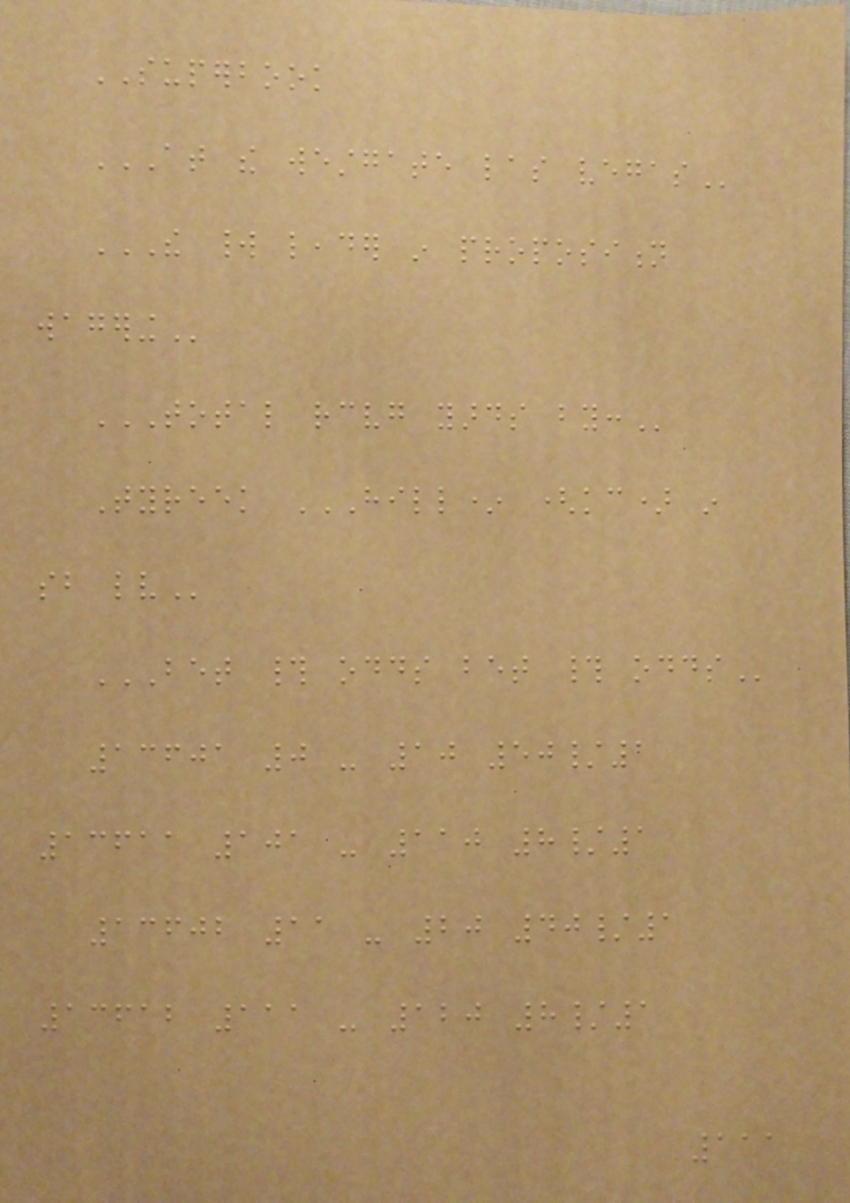SUPERBOOK
AT THE WESTGATE LAS VEGAS
THE WORLD LEADER IN PROPOSITION
WAGERING
TOTAL RECEIVING YARDS BY:
Tyreek HILL* (KC) IN
SB LV
BET # ODDS BET # ODDS
13601 0 - 10 50/1
13611 101 - 110 8/1
13602 11 - 20 40/1
13612 111 - 120 8/1
111
